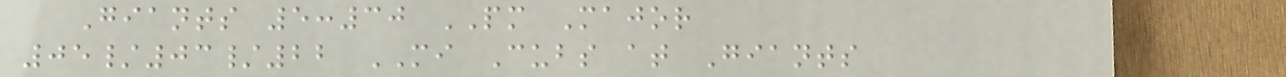Giants 5:30 PM Major
05/03/22 MI Cubs at Giants
